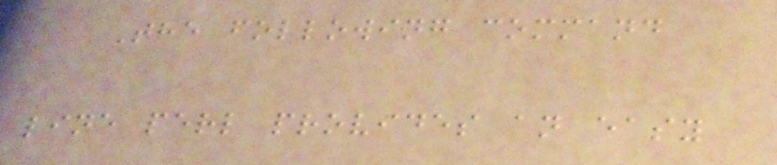The following command
line perl provides an easy
